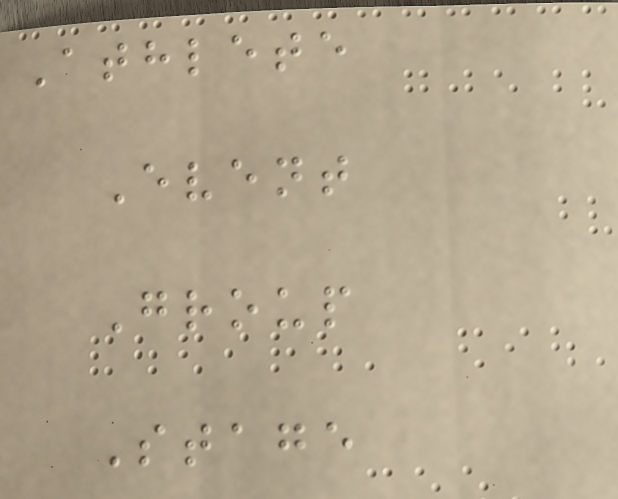Athlete
Event
Group
Stage
